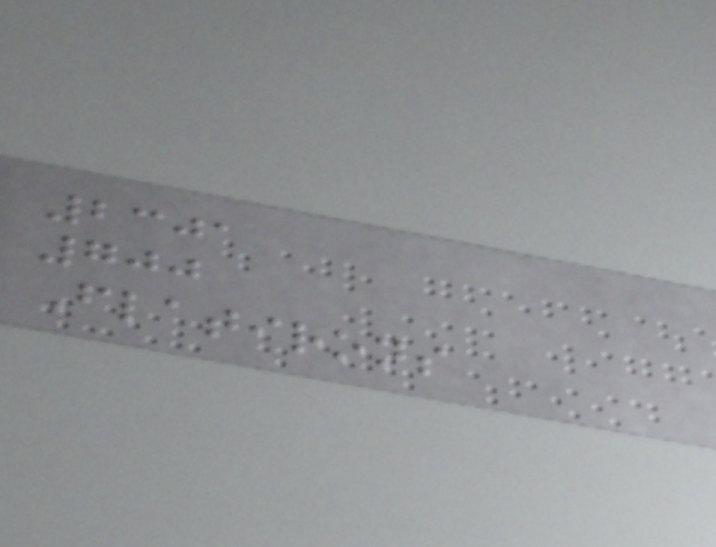2301
700
Flatirons
